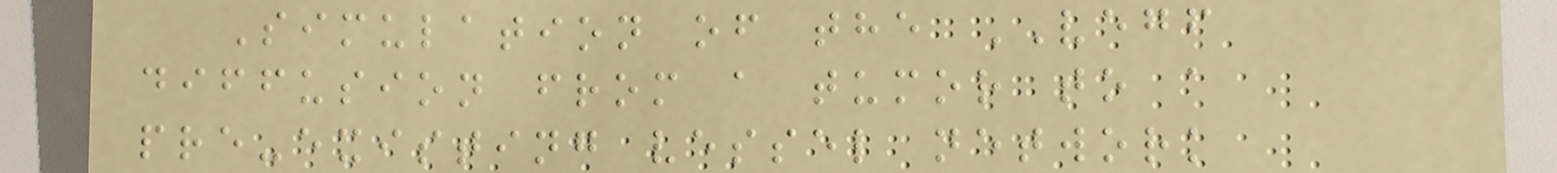Simulation of the VEGF
diffusion from a tumor to a
pre-existing vessel network
